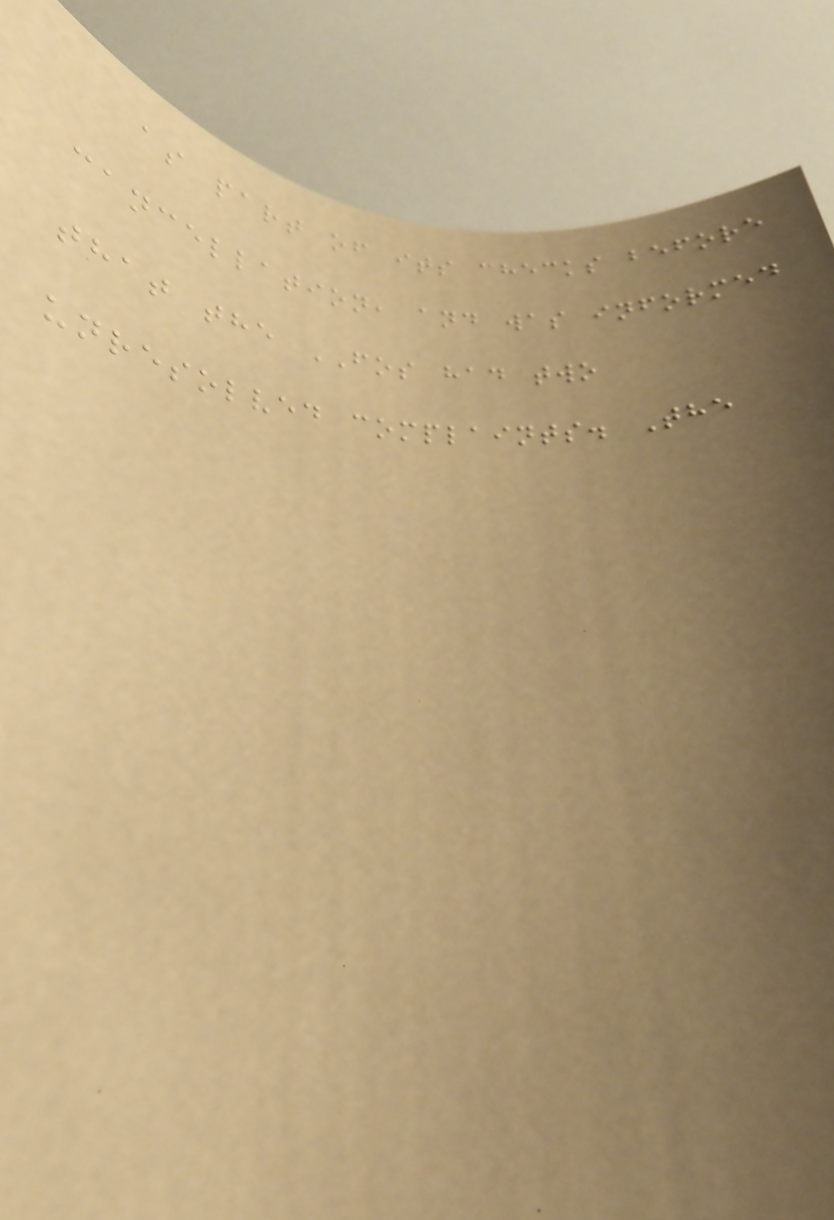as part of its checks before
cancellation, and was informed
that the FOS had two
unresolved complaints. The
